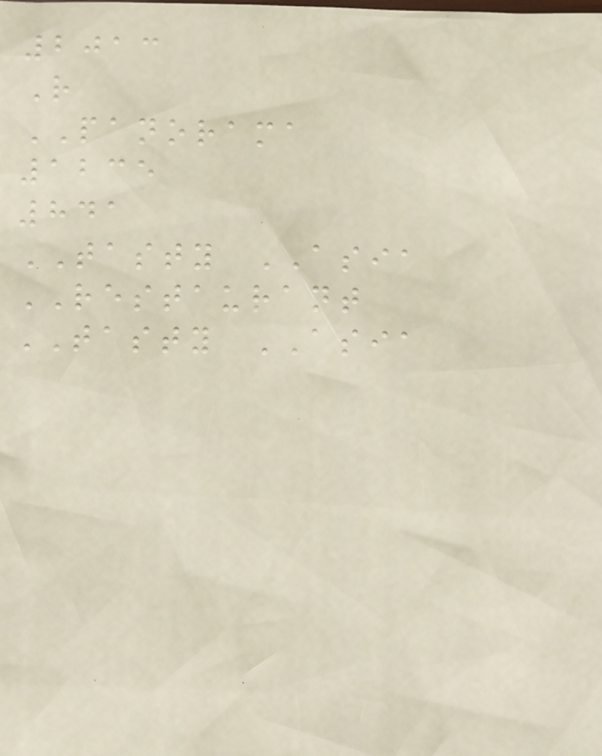2013
R
PANORAMA
1235
841
TASTY ASIA
RESTAURANT
TASTY ASIA
